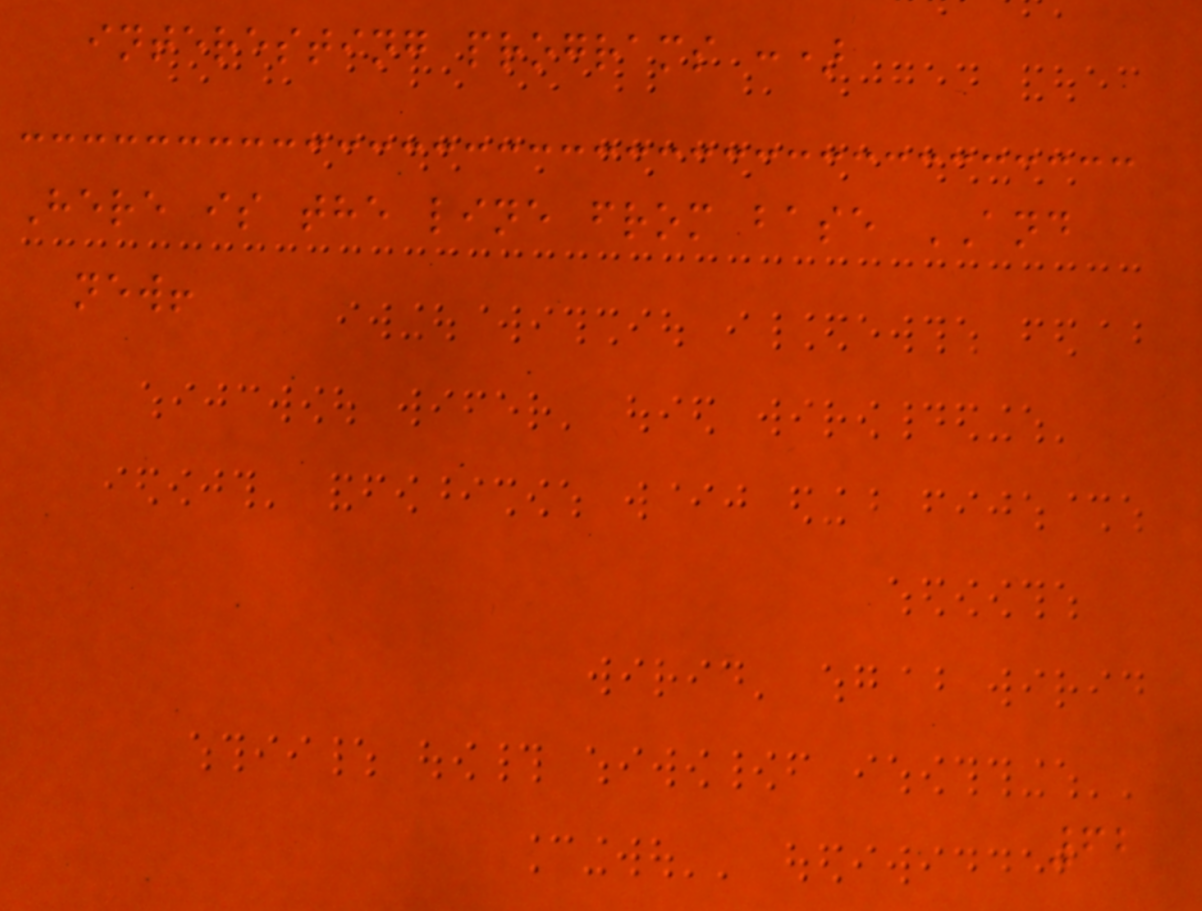interesting programs :)
Here is the line from base AND
new!
62
